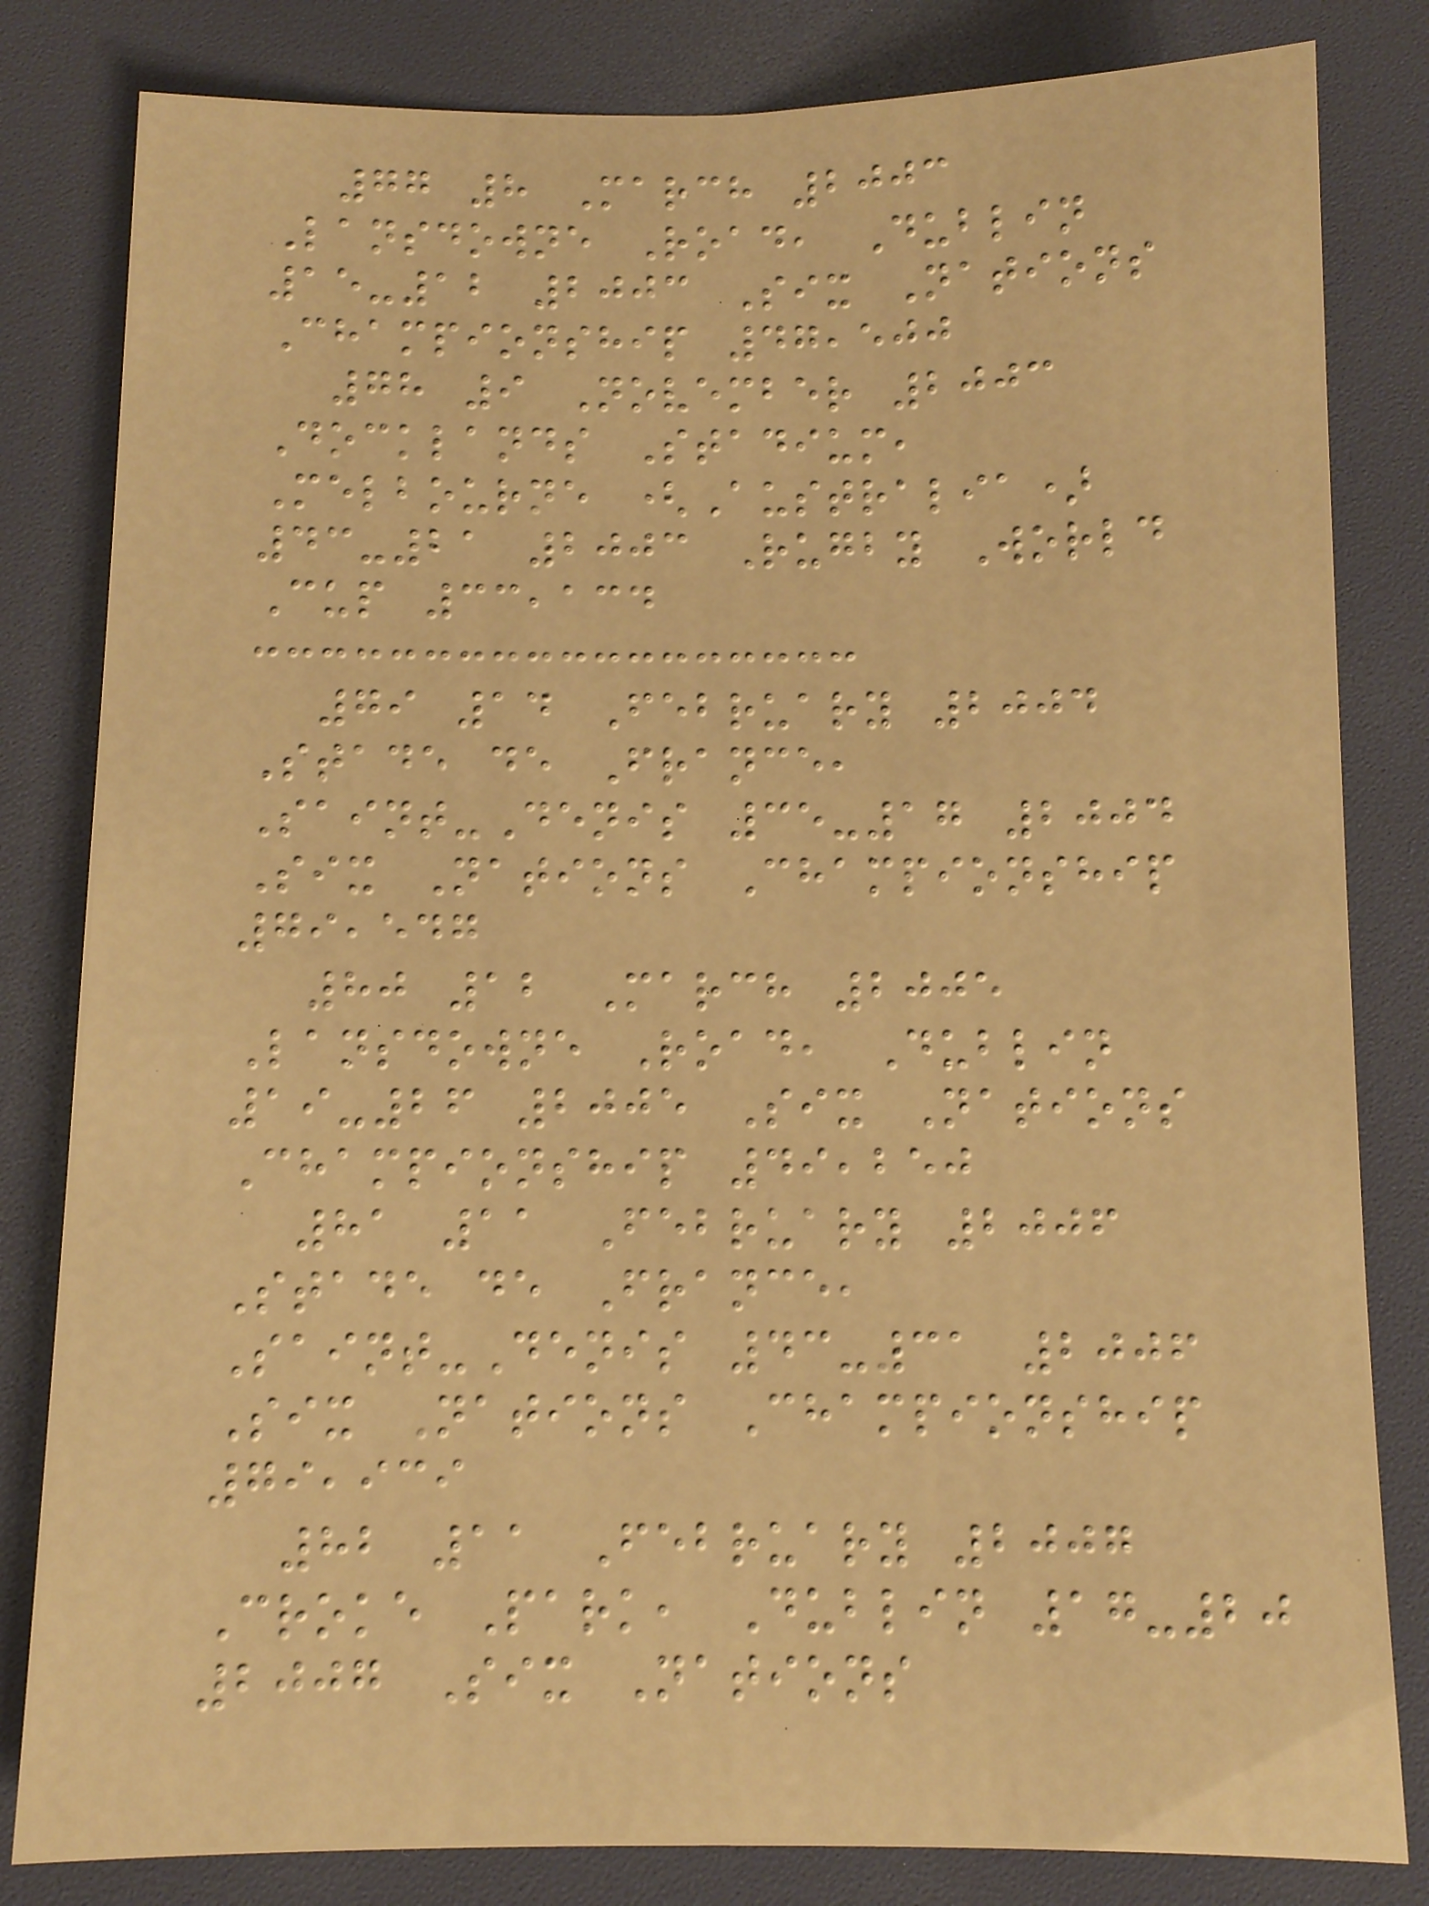77 8 March 2003
Lansdowne Road, Dublin
15-12 2003 Six Nations
Championship 47,500
78 9 November 2003
Docklands Stadium,
Melbourne (Australia)
43-21 2003 Rugby World
Cup 33,134
79 14 February 2004
Stade de France,
Saint-Denis 35-17 2004
Six Nations Championship
79,547
80 12 March 2005
Lansdowne Road, Dublin
19-26 2005 Six Nations
Championship 49,250
81 11 February 2006
Stade de France,
Saint-Denis 43-31 2006
Six Nations Championship
79,939
82 11 February 2007
Croke Park, Dublin 17-20
2007 Six Nations
